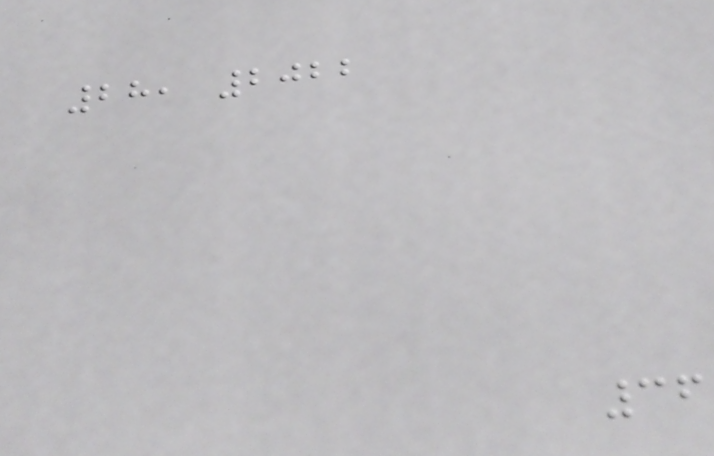28, 2022
36
